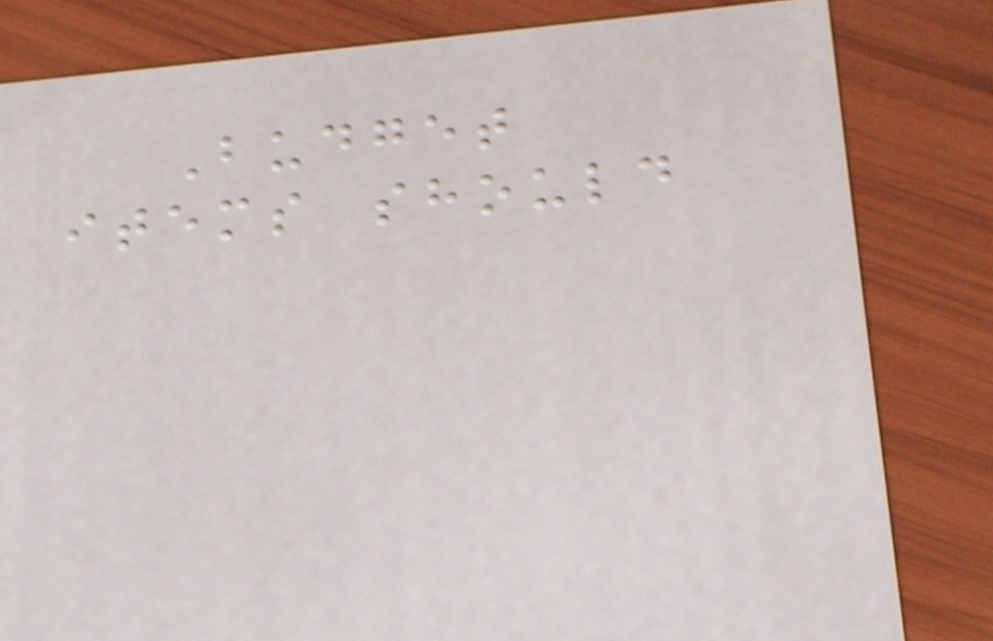Budget
items should
